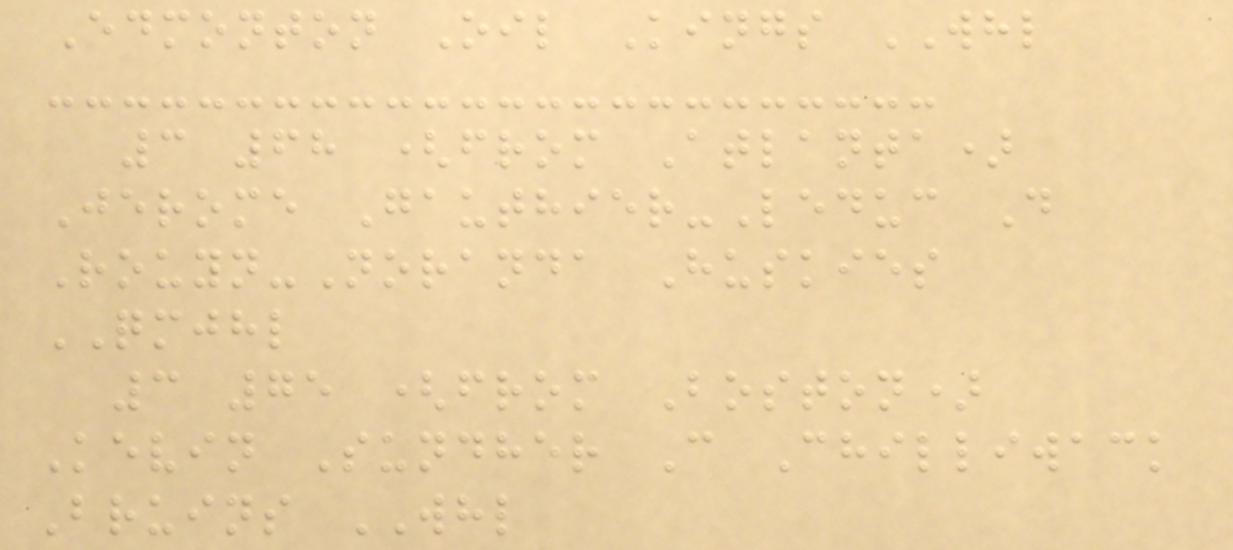Edmonton Oil Kings WHL
3 68 (from Atlanta)
Jerome Gauthier-Leduc D
Rouyn-Noranda Huskies
QMJHL
3 75 (from Boston)
Kevin Sundher C Chilliwack
Bruins WHL
